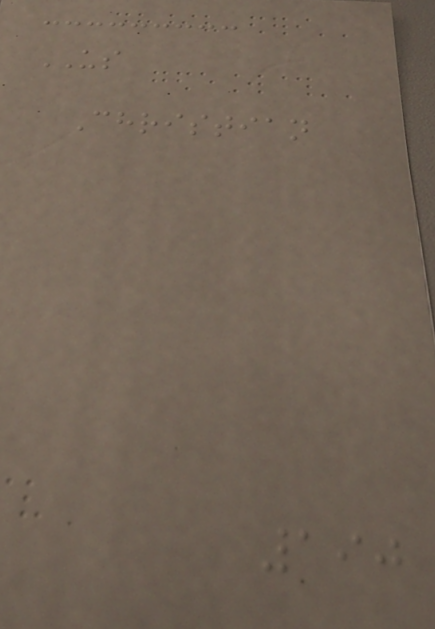US
Christian
190
